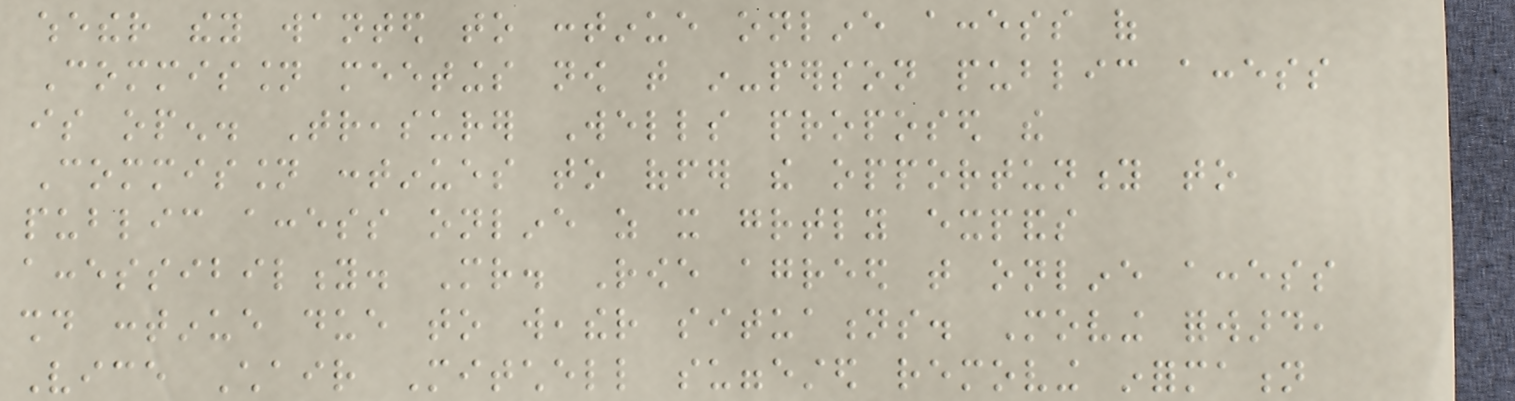whether they wanted to continue online access of
Commission meetings now that in-person public access
is open. Treasurer Wells proposed the
Commission continues to offer the opportunity to
public access online as it greatly expands
accessibility. Mr. Rowe agreed that online access
should continue due to weather situations. Moving forward,
Vice Chair Mitchell suggested removing information
